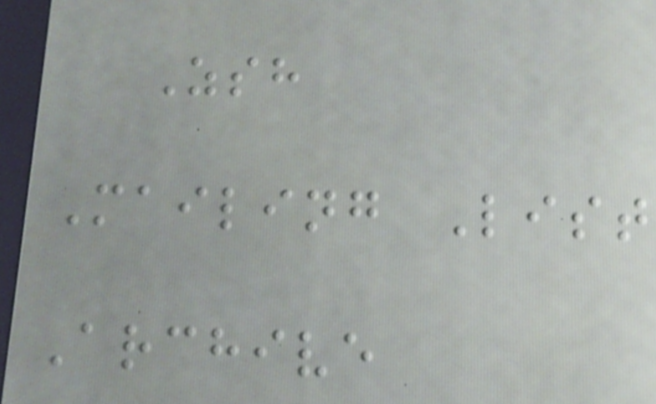Zsh
Mailing List
Archive
